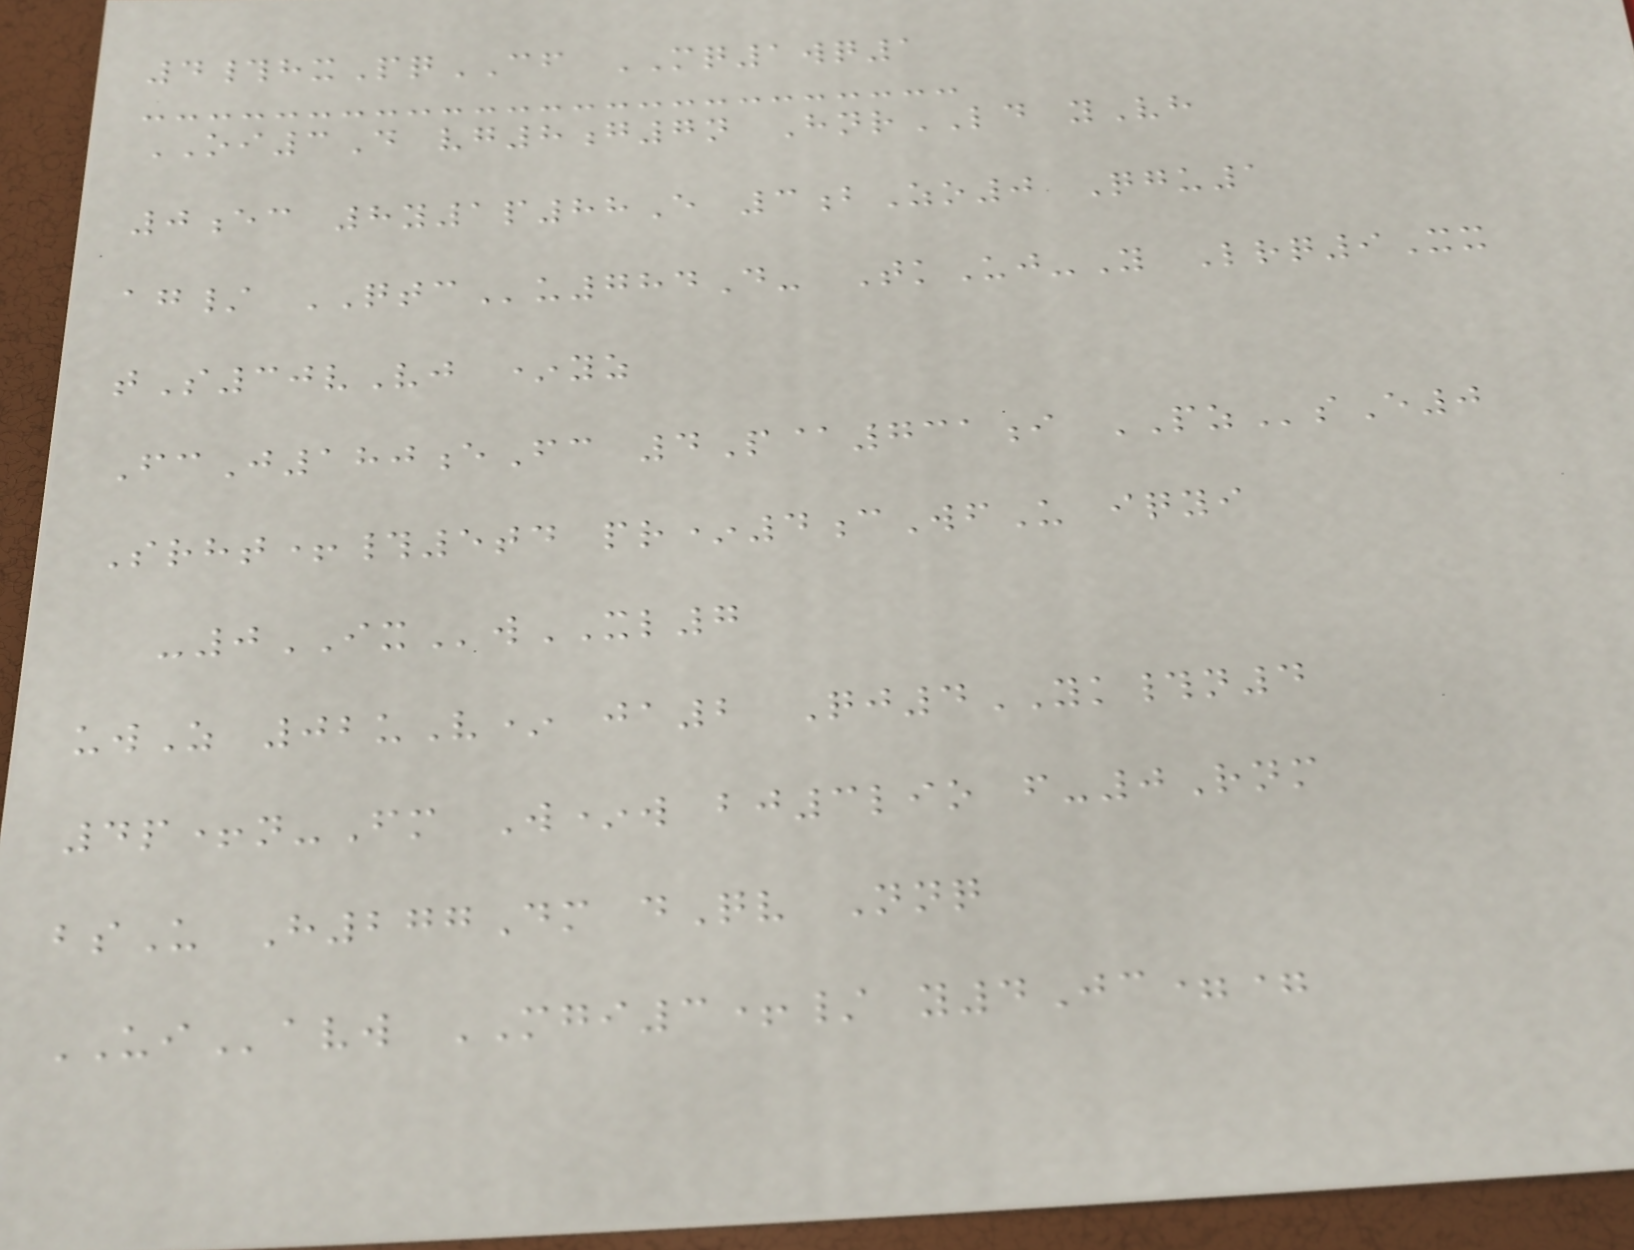4#hxPqCF MQ1wq1
OI3D vg8g7n HnrLD yVh
0ec 8y1p88E 3bZo0 Qgu1
ag/ QTCu784D- TkUj-Y Lrq9Xx
tS30vVj *yz
FcJ180eFc 4P@731i PZsE0
Srht+#5td pr*4cWfU iqyi
-0IXwXL7
uwZ 02uV* ja2 Qj4YK#n4
4p+n-Fm W*w bj3lio f-0Rnm
bsU H277Dm dQv Nnq
UIavw MGI3+/ y4Jc==
